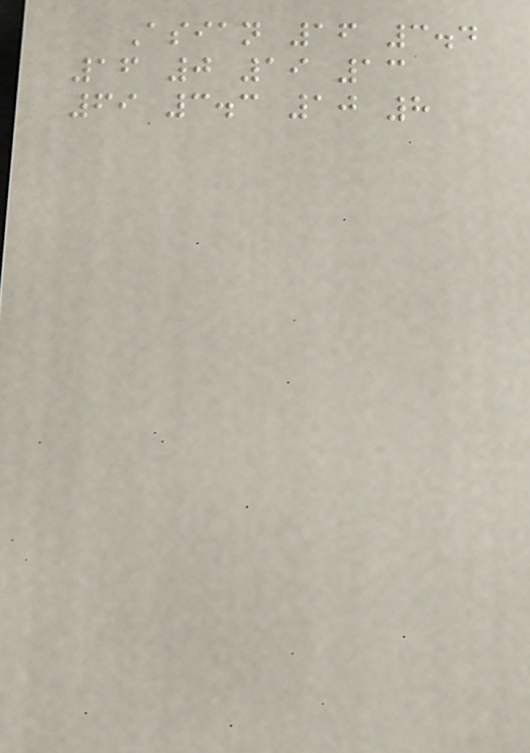Asian 16 3.4
16 0 19 13
69 3.3 10 8
